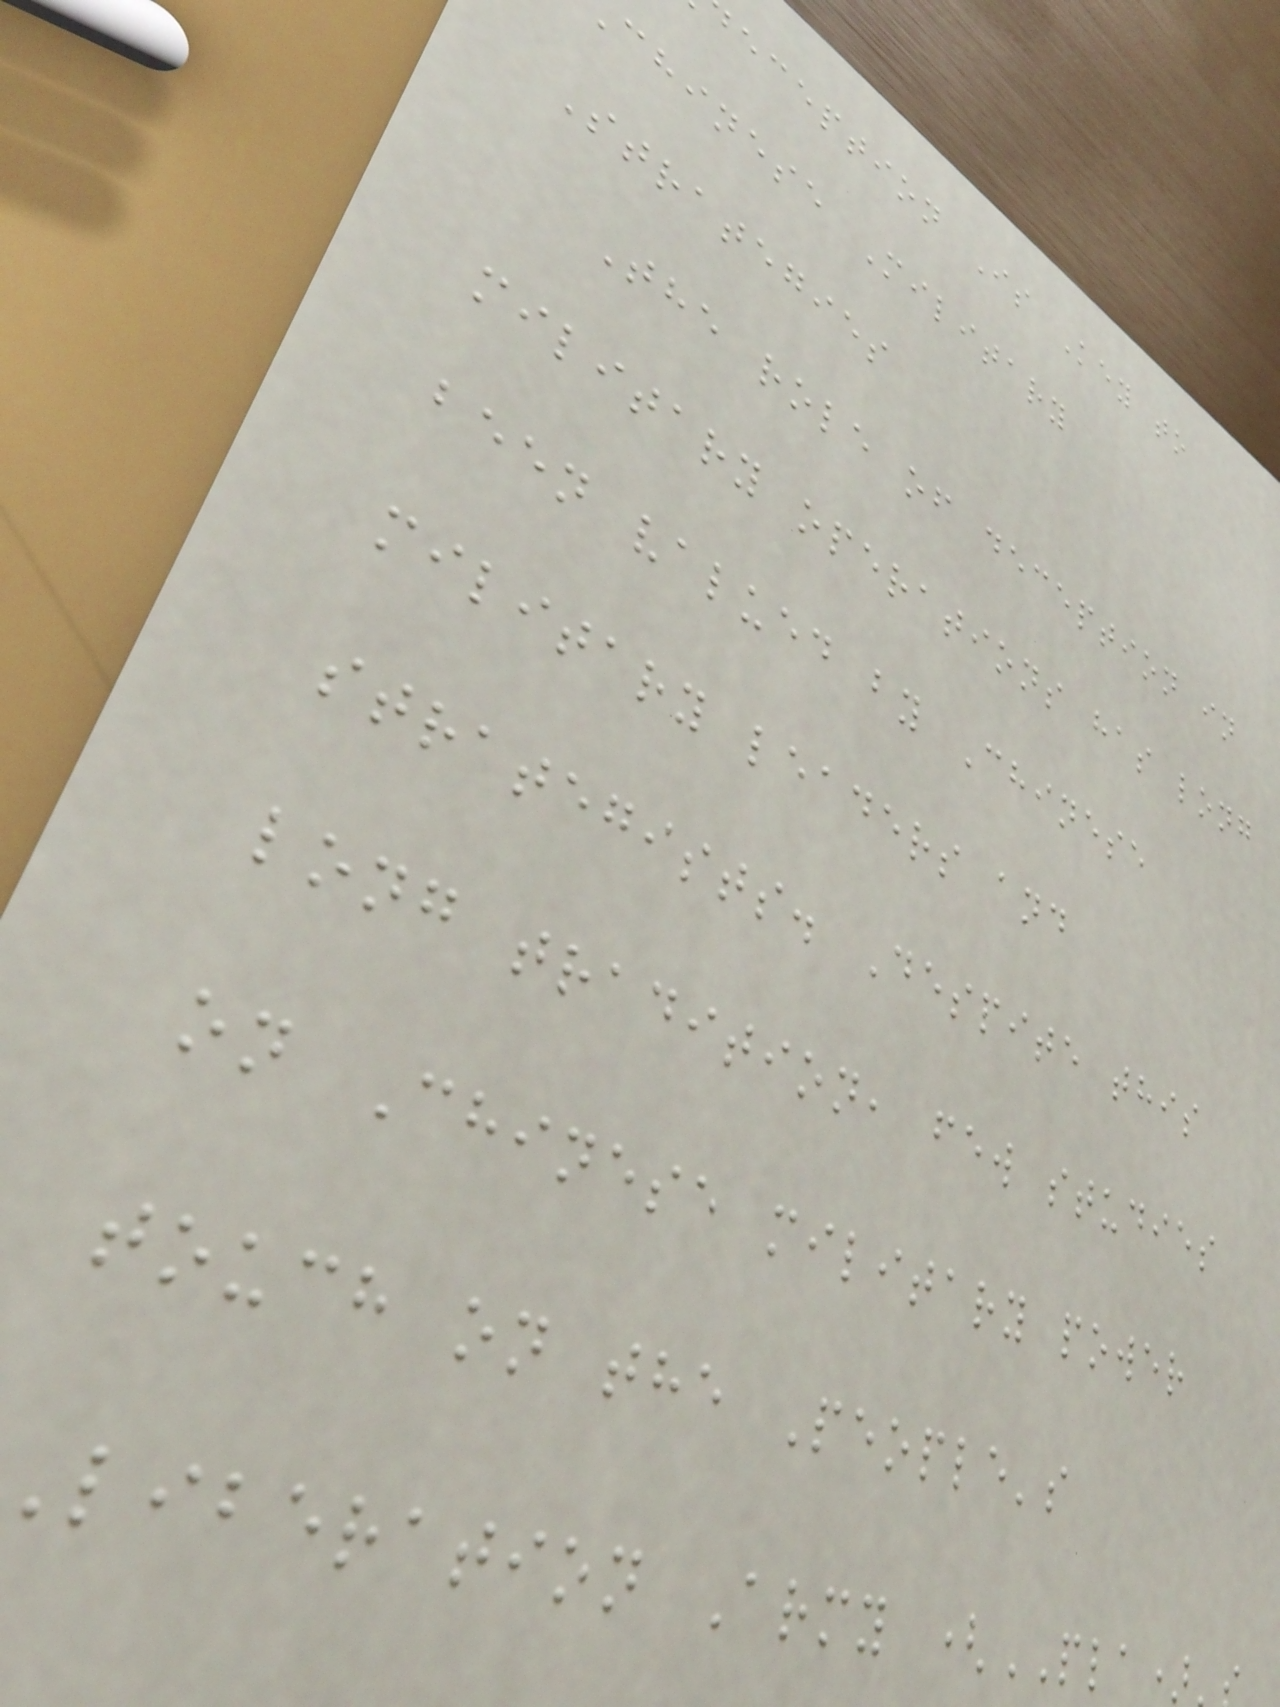eception Is Key to
chinese Military
Strategies
The role of deception in
military operations has long
been valued by Chinese
military leaders and
strategists. Despite this
long tradition, few studies
on Chinese military power
touch on the People's
liberation Army (PLA)
